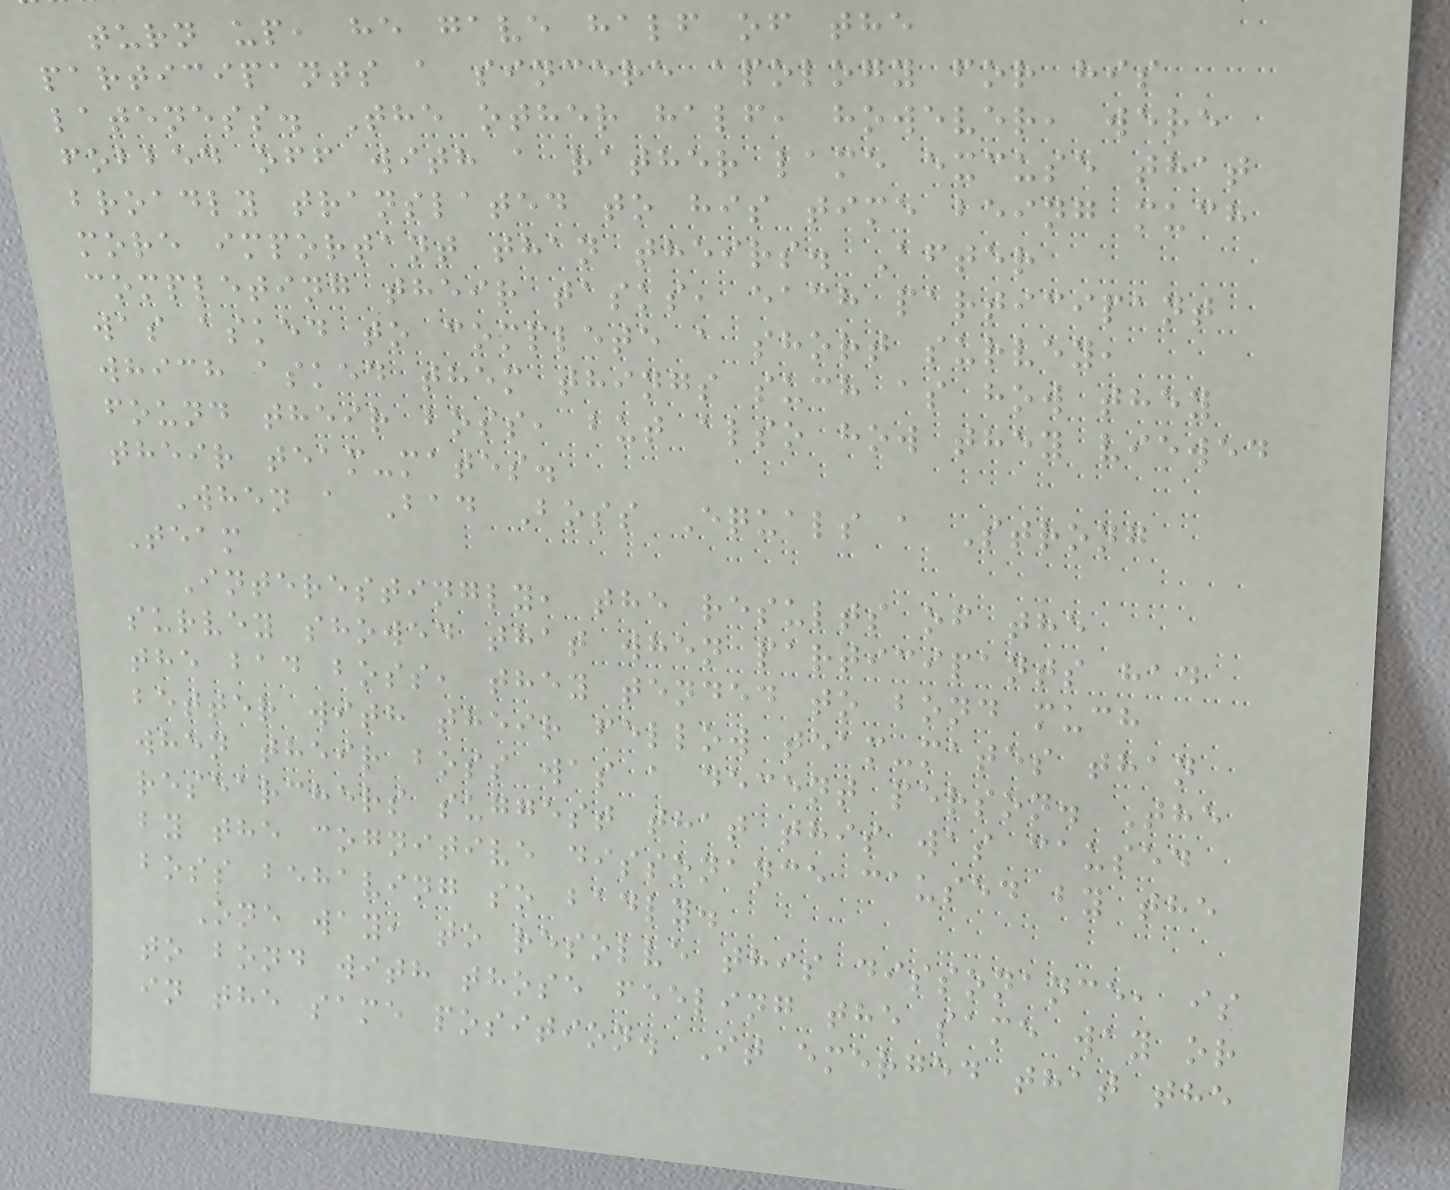turn up, he gave half of the
participants a sincere apology for his
lateness. The other half, however, were
fobbed off with a rather lame excuse that
broadly translated to his time being much
more important than theirs. After
completing their tasks, each participant
was asked to complete a short survey,
which asked them things such as how they
found their boss, but also how they viewed
their team-mates.
When a Bad Boss Equals a Strong
Team
Interestingly, the results of the
survey showed that when participants had
the bad boss, they tended to bond much
better with their fellow team-mates than
when their boss was a decent person. The
researchers suggest that this was caused
by the cognitive dissonance caused by the
boss behaving so badly.
One way, to resolve this dissonance, is
to bond with those feeling the same way or
in the same position. It emerged that the
